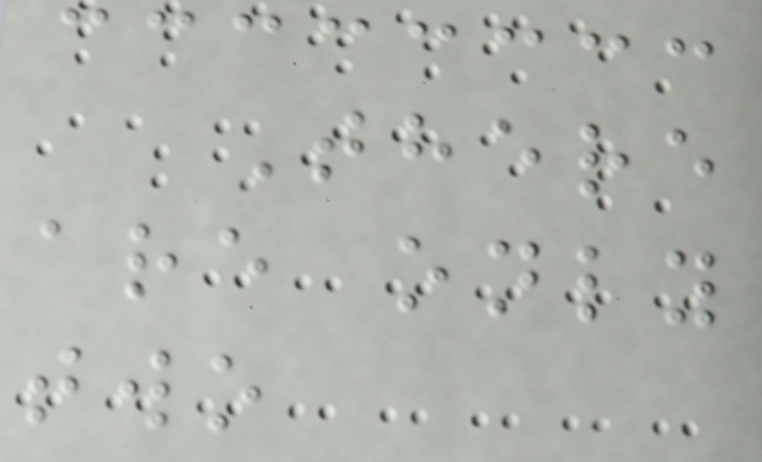There
are only
two
